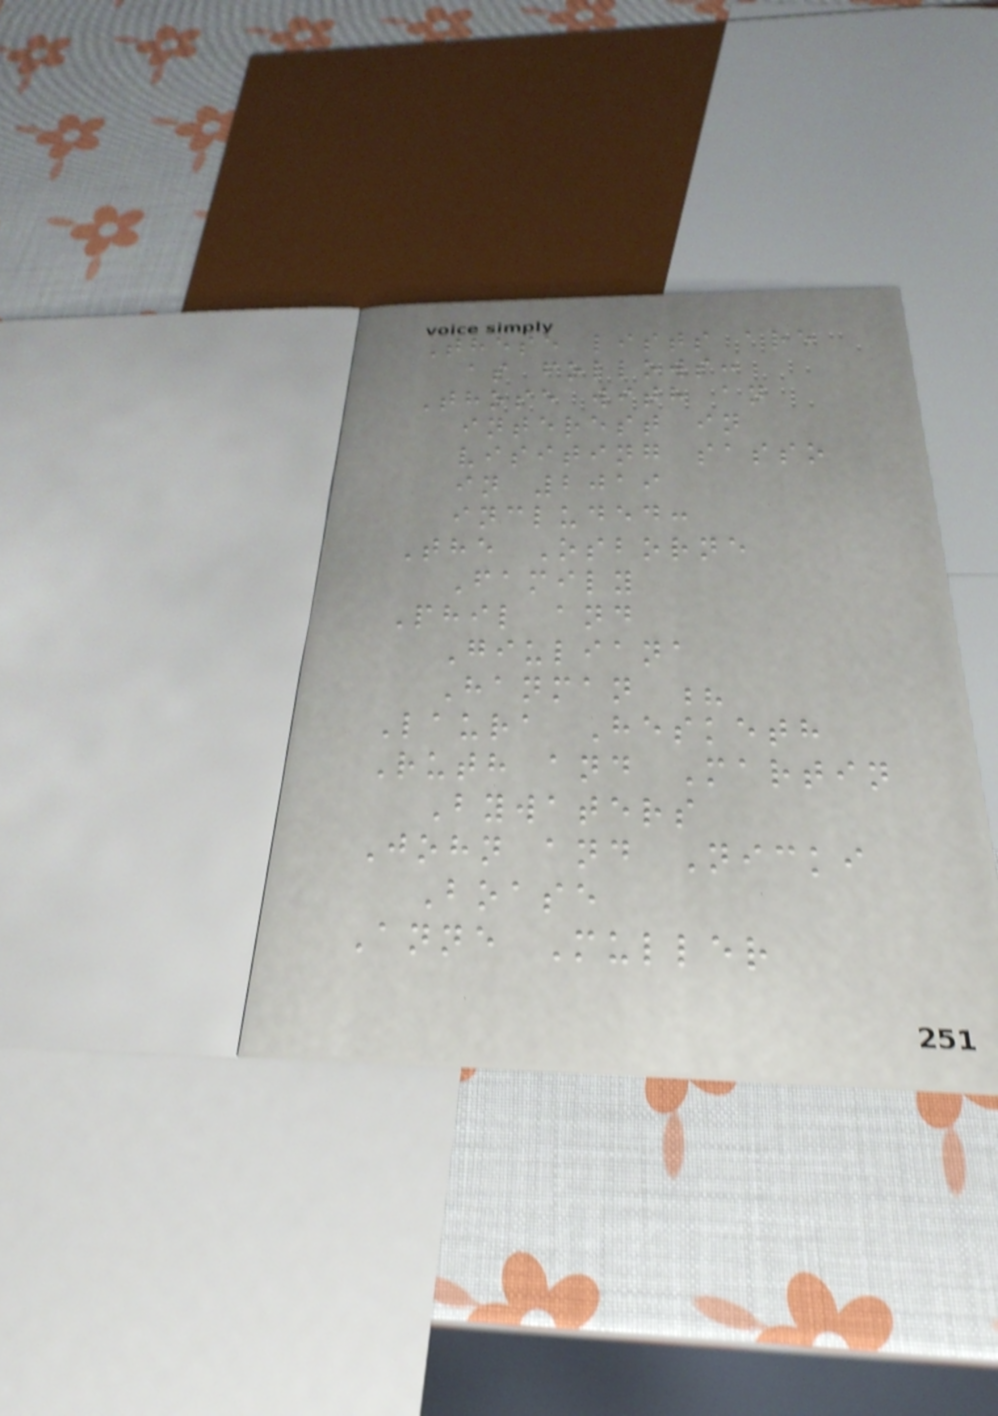These lists are
as follows:
Those with an
interest in
visiting sasso
in 2019
included:
The Osborne
Family
Phil and
Giuliana
Hanman ?
Laura Hesketh
Ruth and Martin
Bywaters
John and Nicki
Boase
Anne Muller
